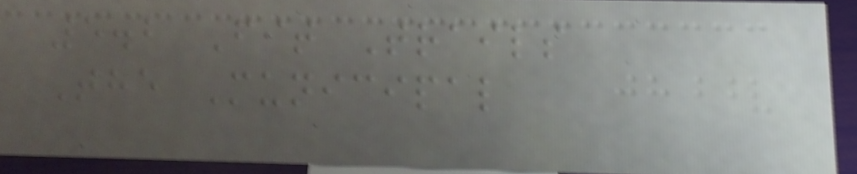5.2 Fit Trails
The Municipal
